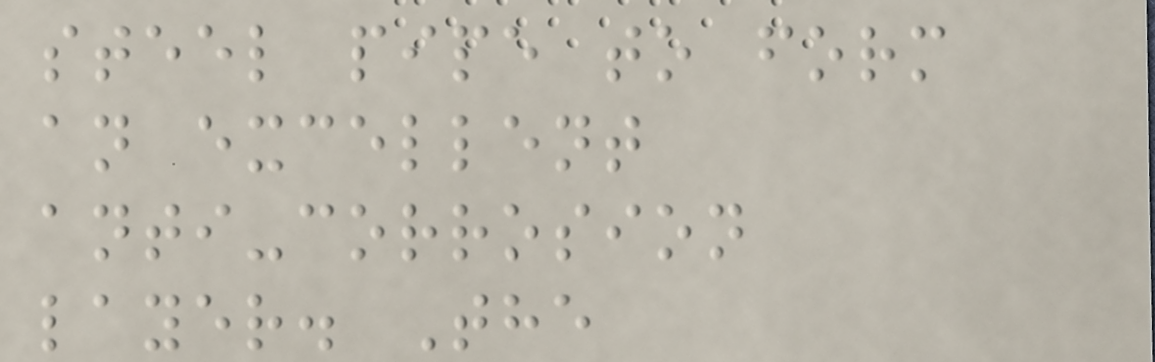steel pipe to form
an excellent
anti-corrosion
layer. The
